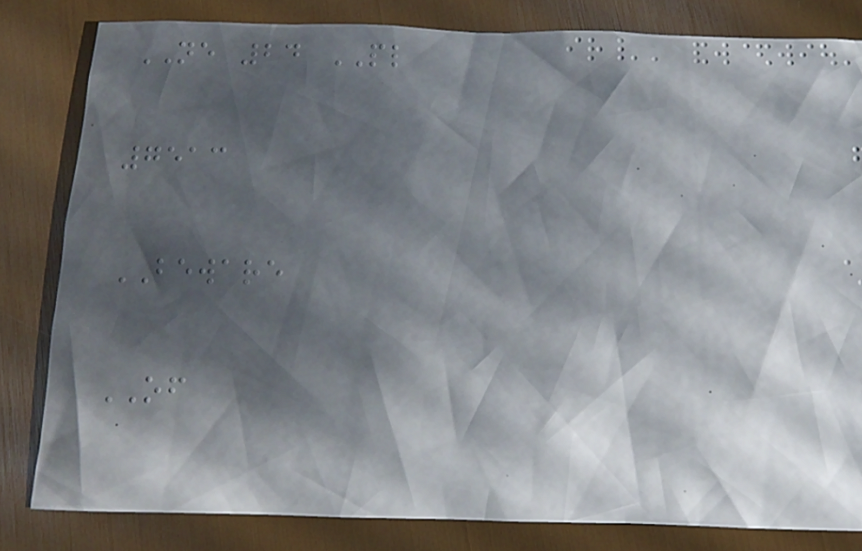NE 24 PL
7513
BEWARE
OF
